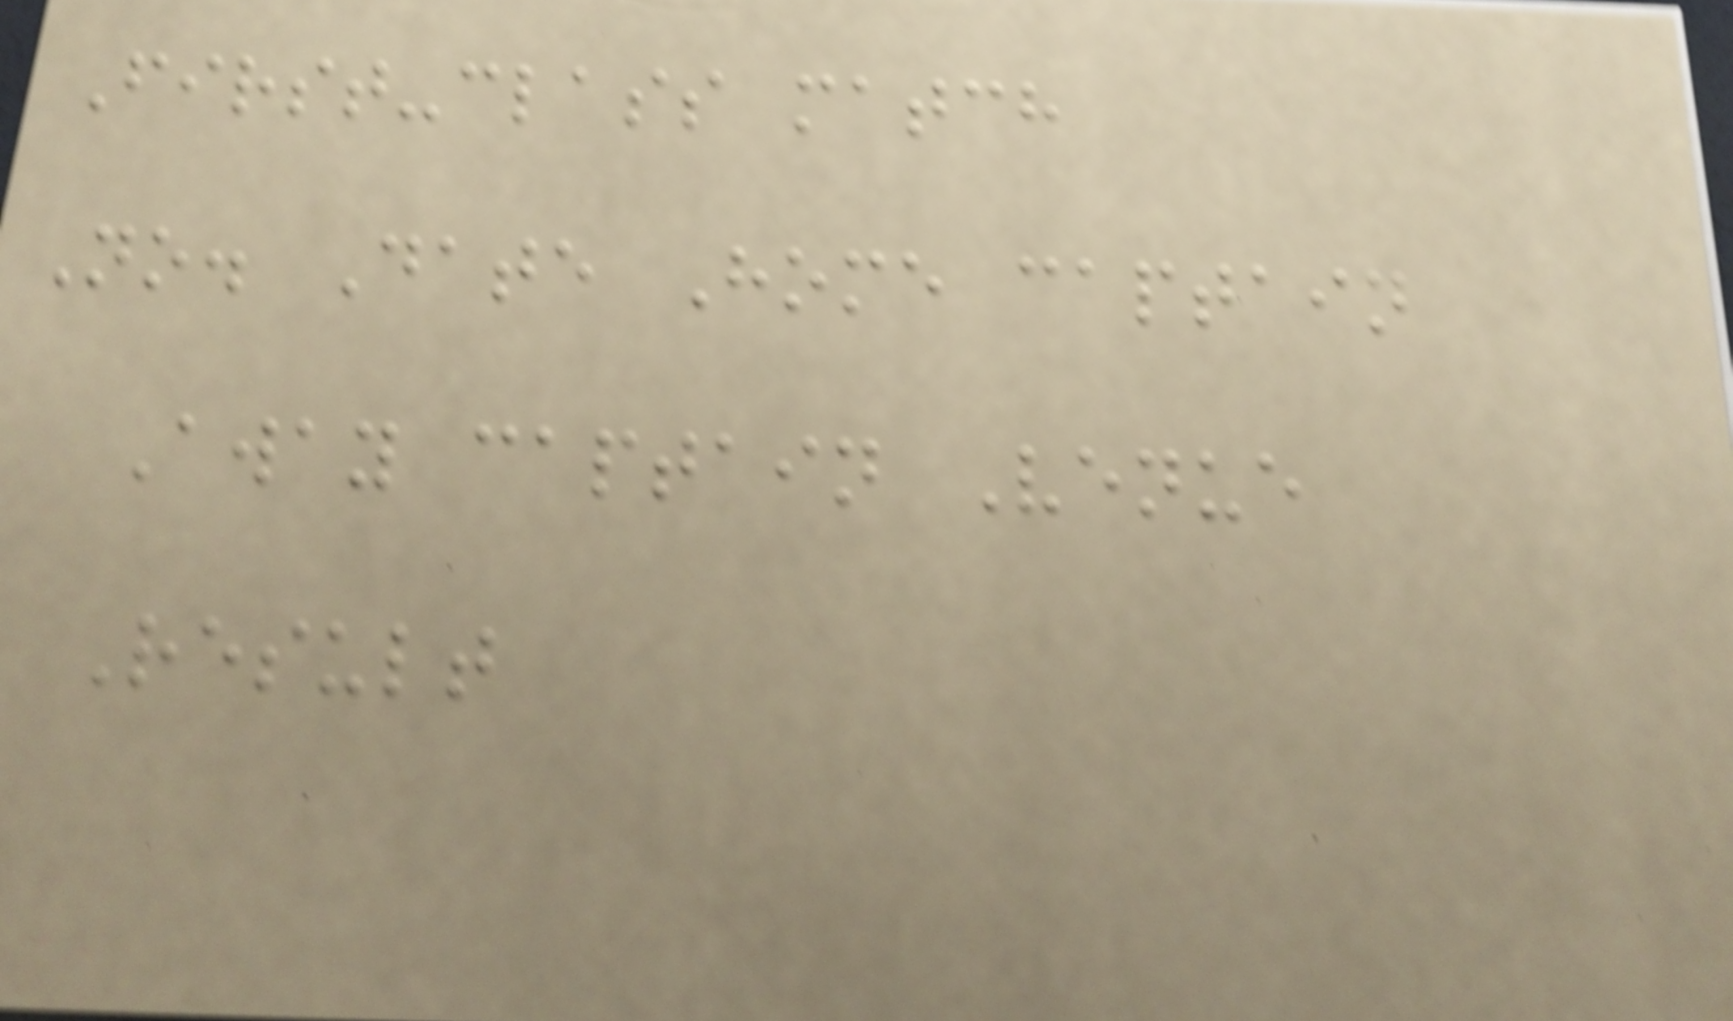First-class match
No. Date Home captain
Away captain Venue
Result
